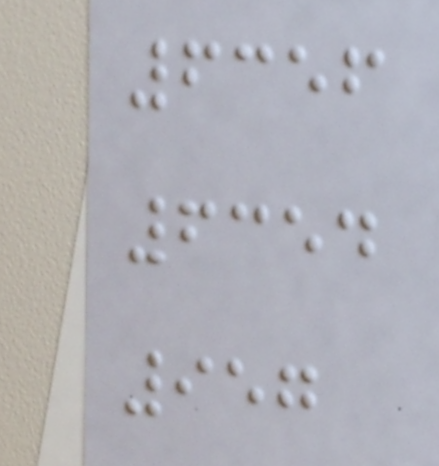6356
6354
957
